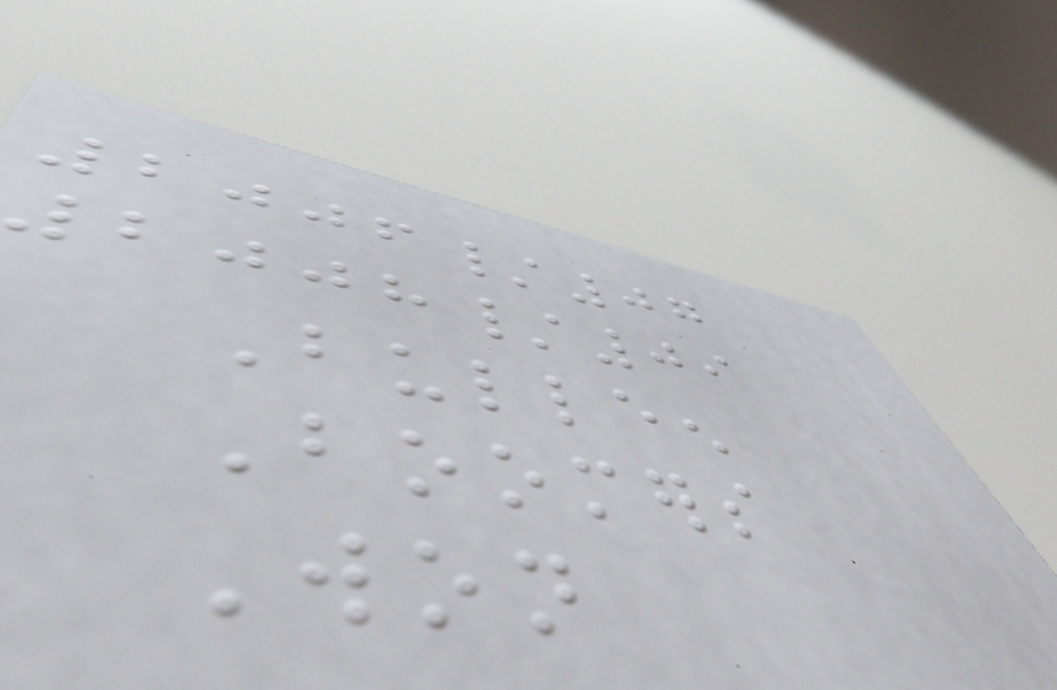2006/07
2008/09
Bulleen
Boomers
Won
